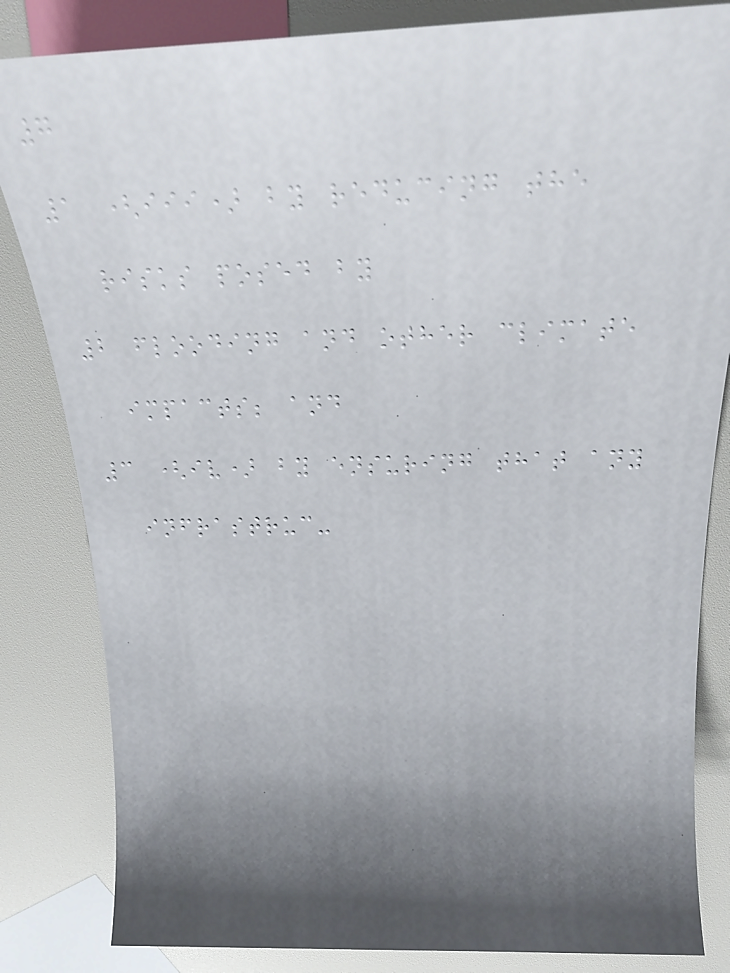7
1 (iii) by reducing the
risks posed by
2 flooding and other climate
impacts; and
3 (iv) by ensuring that any
infrastruc-
